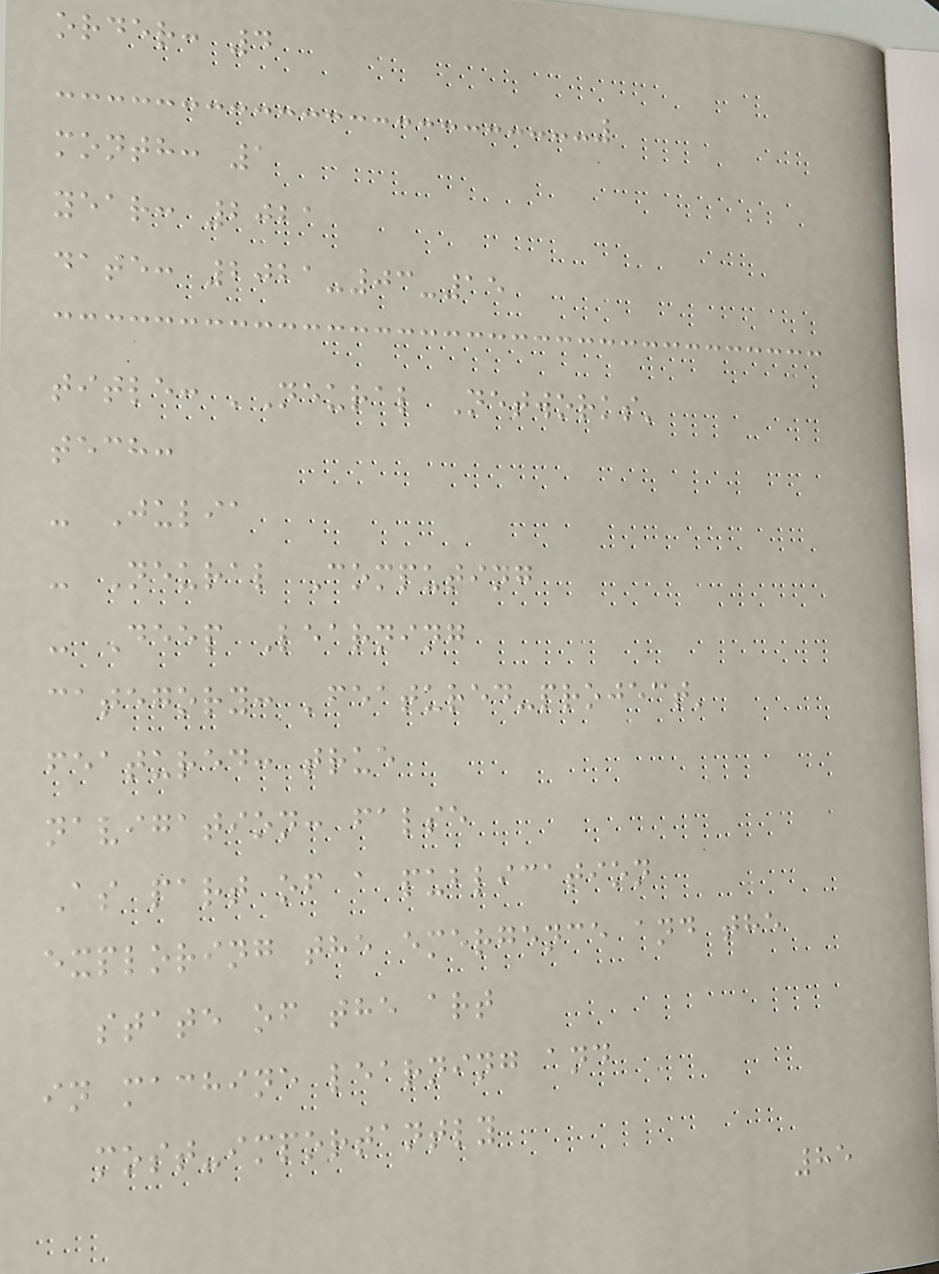order: 4
month: 1
year: 2021
date: 2021-03-15
title: 'Neural Networks'
tech:
- Julia
- Neural Computing
- Deep Learning
category: 'featured-project'
featured: true
navigation: false
As part of a publication
exploring the emergence and the
state of the art
in machine learning and
most-importantly
85
